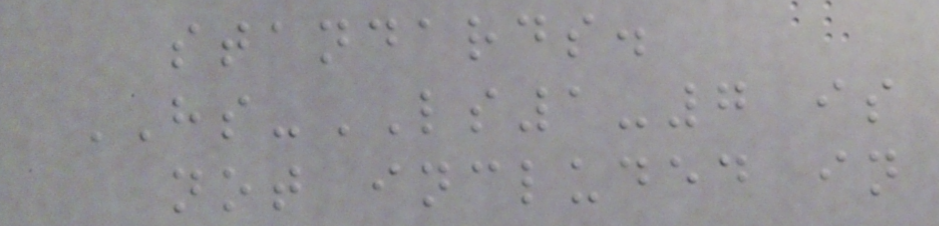standards.
HS-LS1-7 is
not included in
